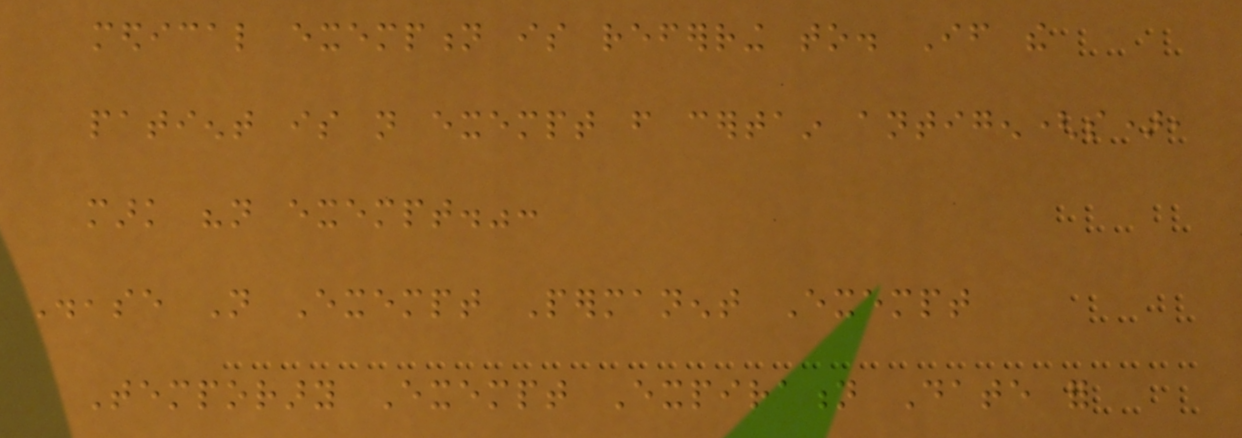medical exemption is referring to. If the
patient is not exempt from certain antigen(s),
mark "not exempt.":
Disease Not Exempt Permanent Exempt
Temporary Exempt Expiration Date for
